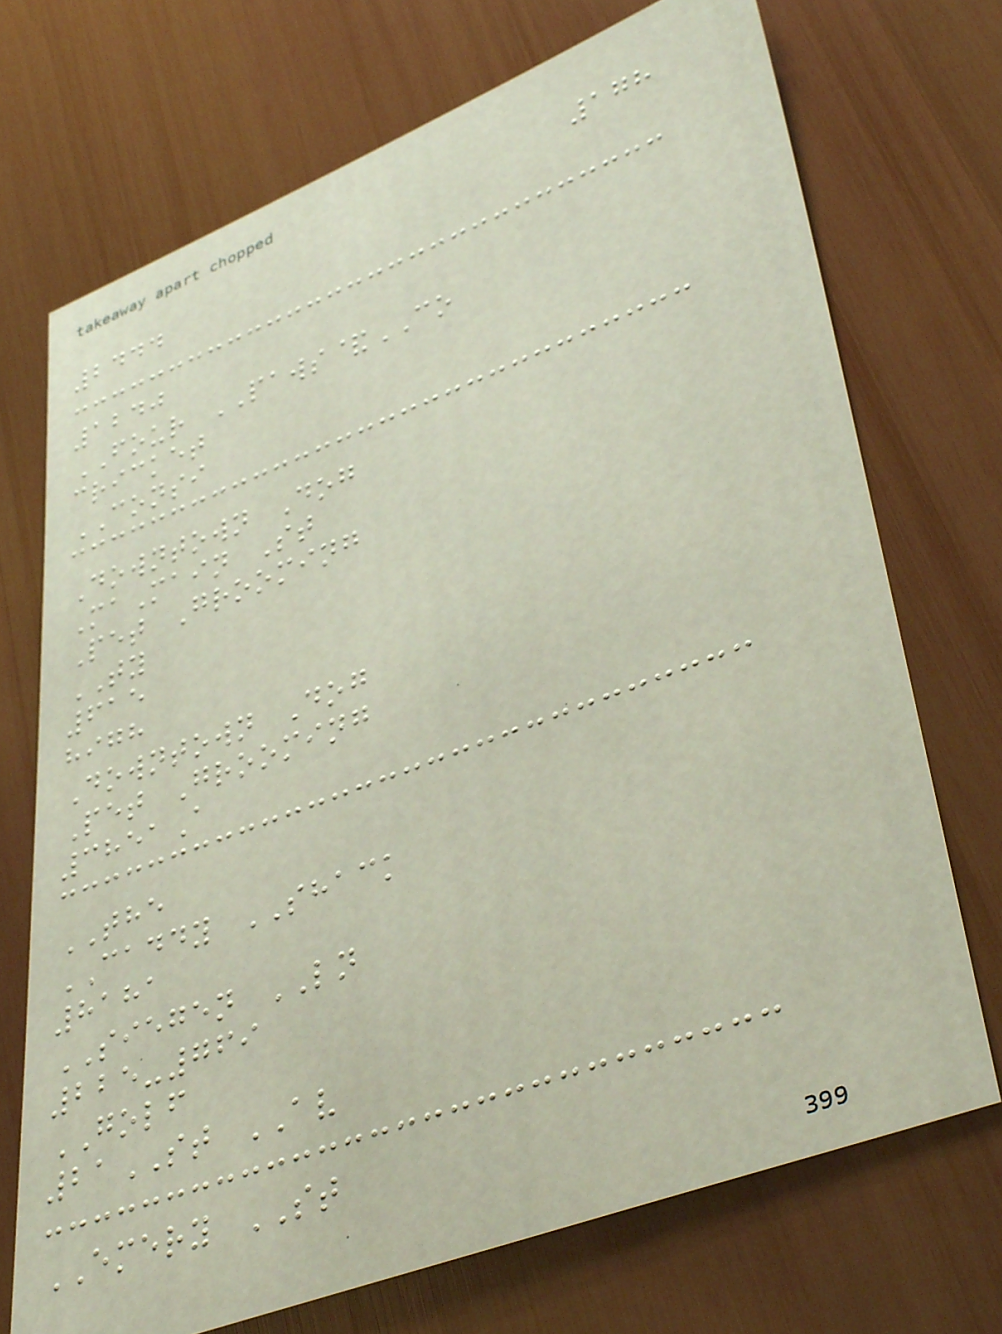178
2444
1240
FOUR PAWS&CO
cricket
CONSI
Downtown Dog
MaMain St
Pet Grooming
TY
615
high
Downtown Dog
Pet Grooming
3851A
THE
CADDY SHACK
8181
SIEGEN LN
225-769
GOLF
21ST AV
EMERY ST
